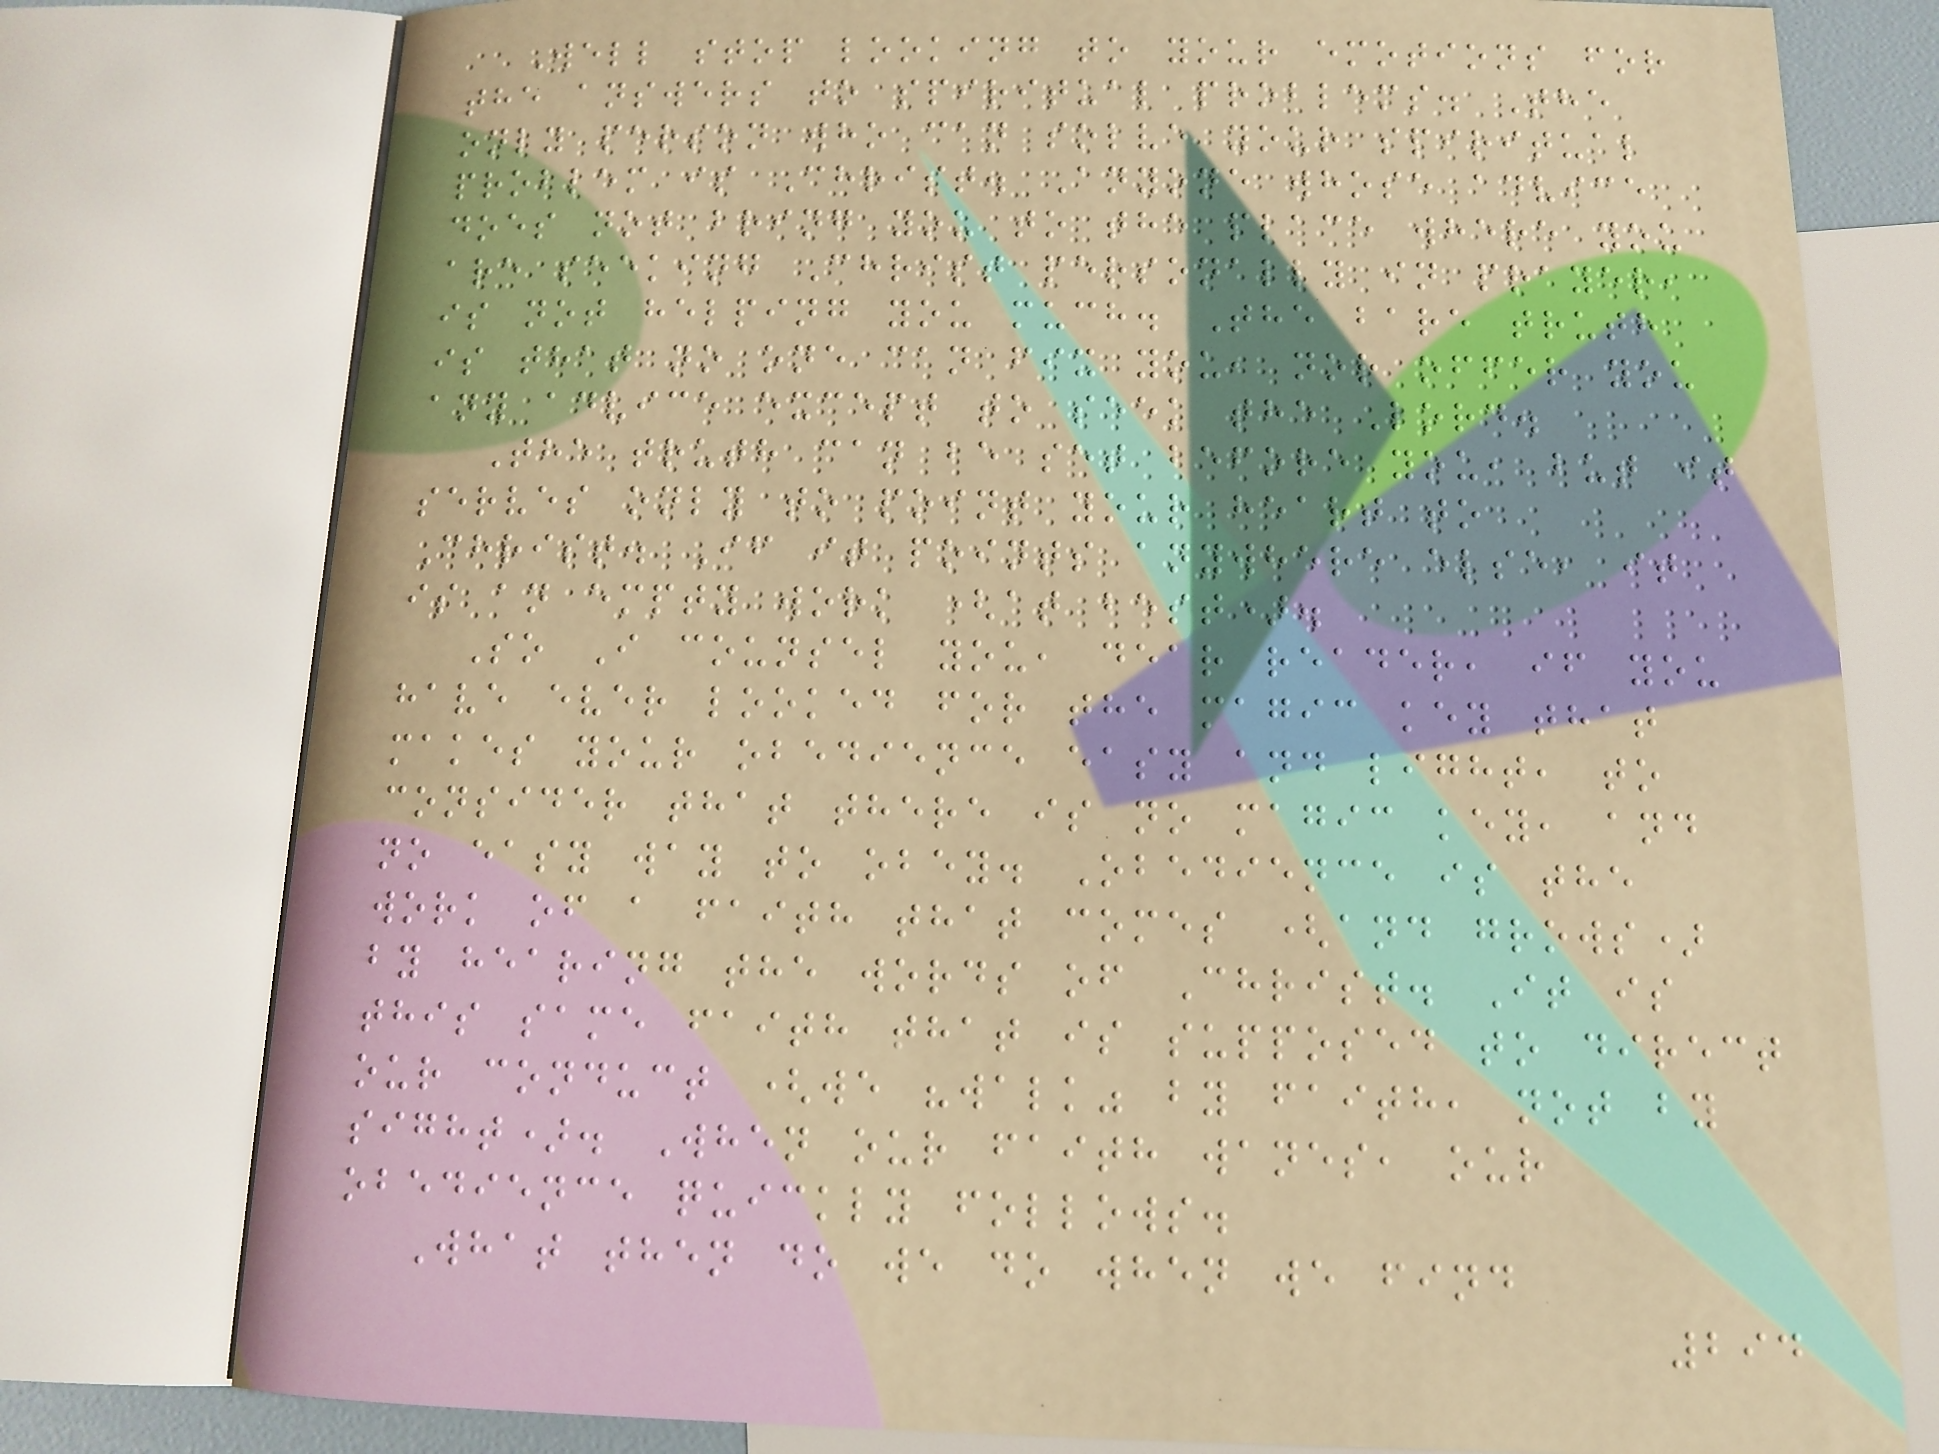Well stop looking to your emotions for
the answers to spiritual problems. The
only person who can solve your spiritual
problem is Christ. Anyone whose advice
does not bring you to the place where you
are seeking Christ personally in prayer,
is not helping you much. The bare truth
is that no one can fix you, nor offer you
any advice except to seek the Lord.
The truth can be set before you, but it
serves only to point your heart to
Christ. If it points anywhere else, it
is an empty work (at best).
So I counsel you, dear reader, if you
have ever looked for the magic key that
makes your obedience easy and light, to
consider that there is no magic key, and
no easy way to obey. Obedience is the
work of a faith that comes (and grows)
by hearing the words of Christ. It is
this same faith that is supposed to direct
our conduct (we "walk" by faith, not by
sight). When our faith wanes, our
obedience quickly follows.
What then do we do when we find
294
